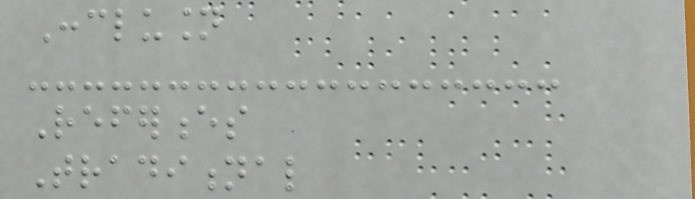Conclusion
References
Traditional
